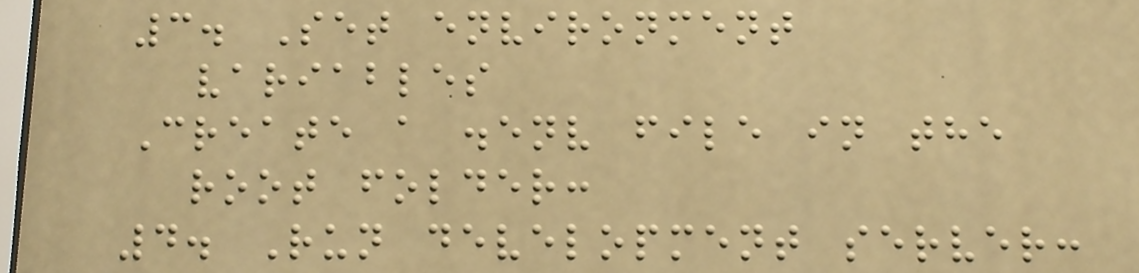3. Set environment
variables
Create a .env file in the
root folder:
4. Run development server:
